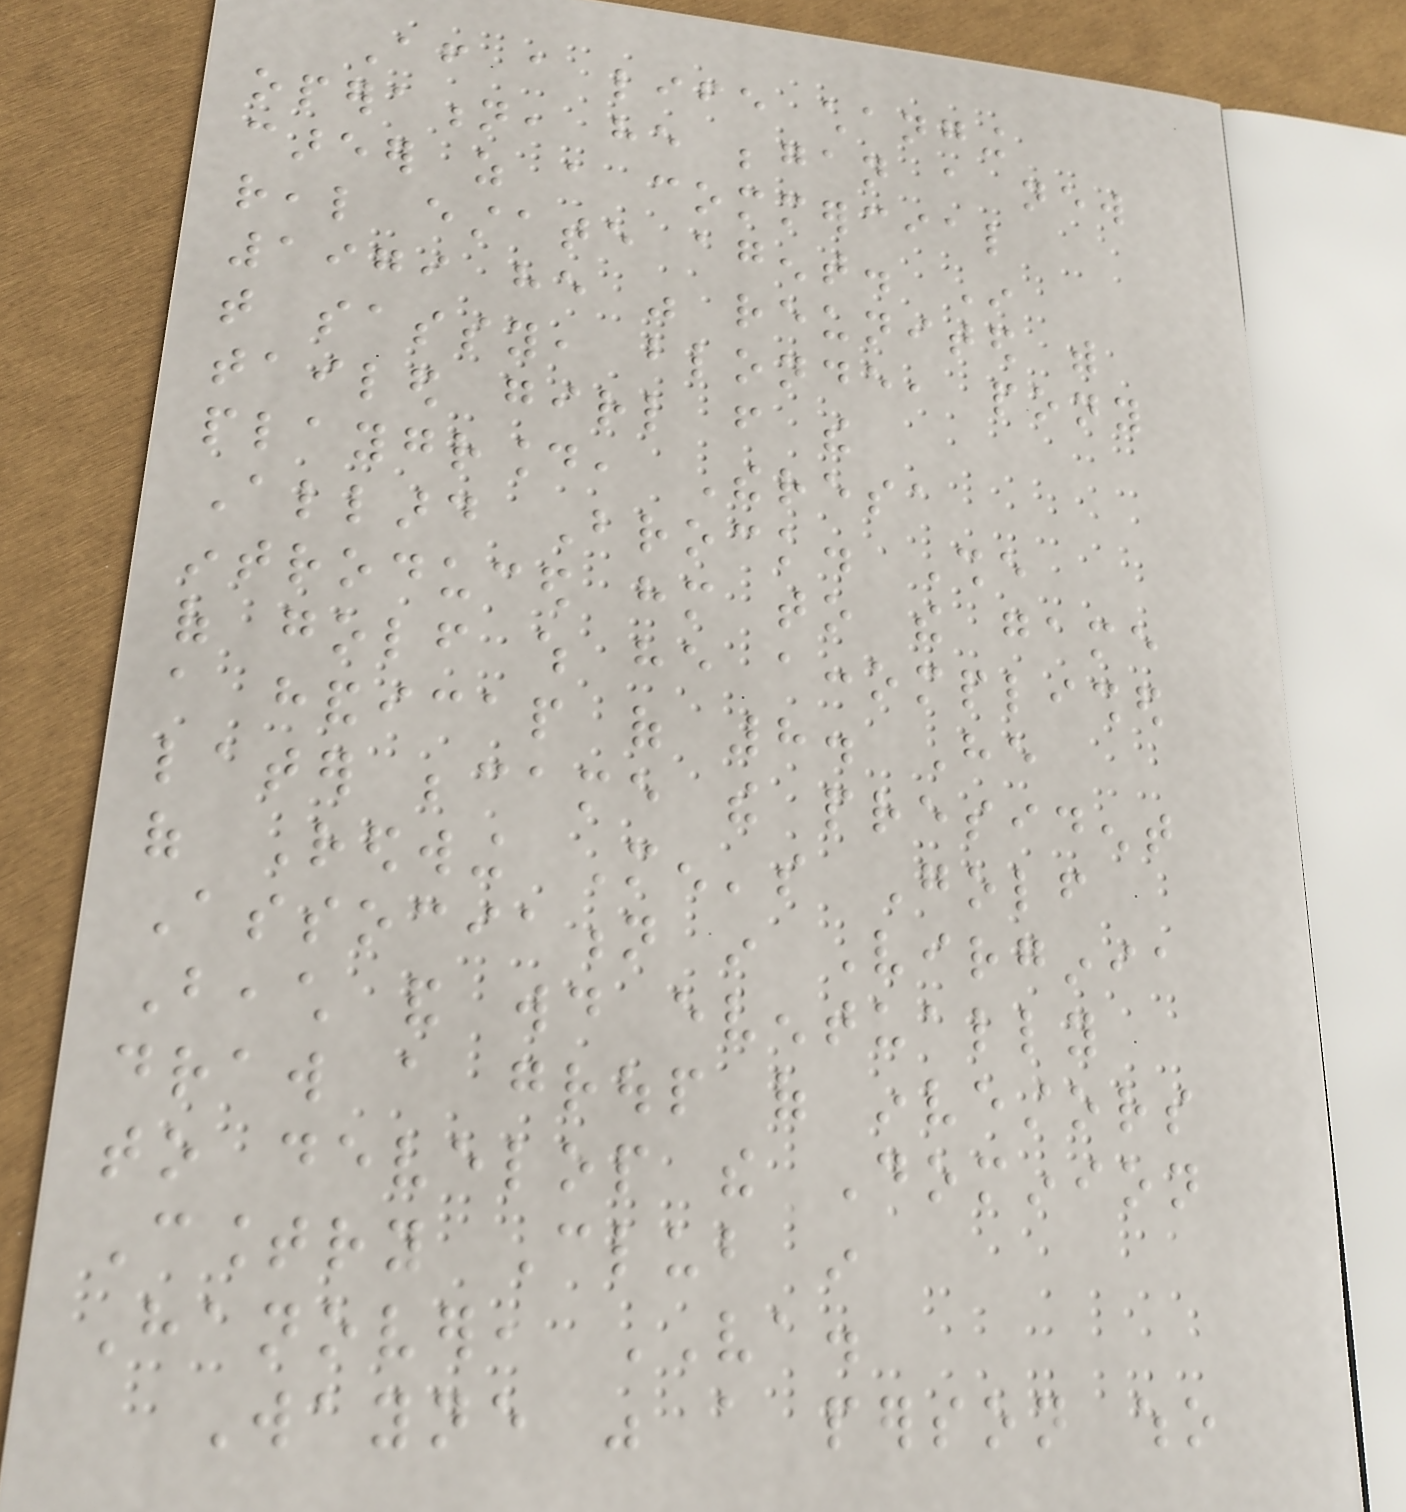After a life changing
operation, he began a new
career as a commercial
real estate agent. In
1979 he was reunited with
that sassy, blonde, pony
tailed girl from the
playground, Theresa
Allard Brock. She
introduced him to the game
of golf which he accomplished
a handicap of 8. He
later became the president
of Redwing Men's Golf
Association in Virginia
Beach and would eventually
draw a group of investors
to develop the Dominion
Country Club in
Hanover, VA.
Wayne was a person who
